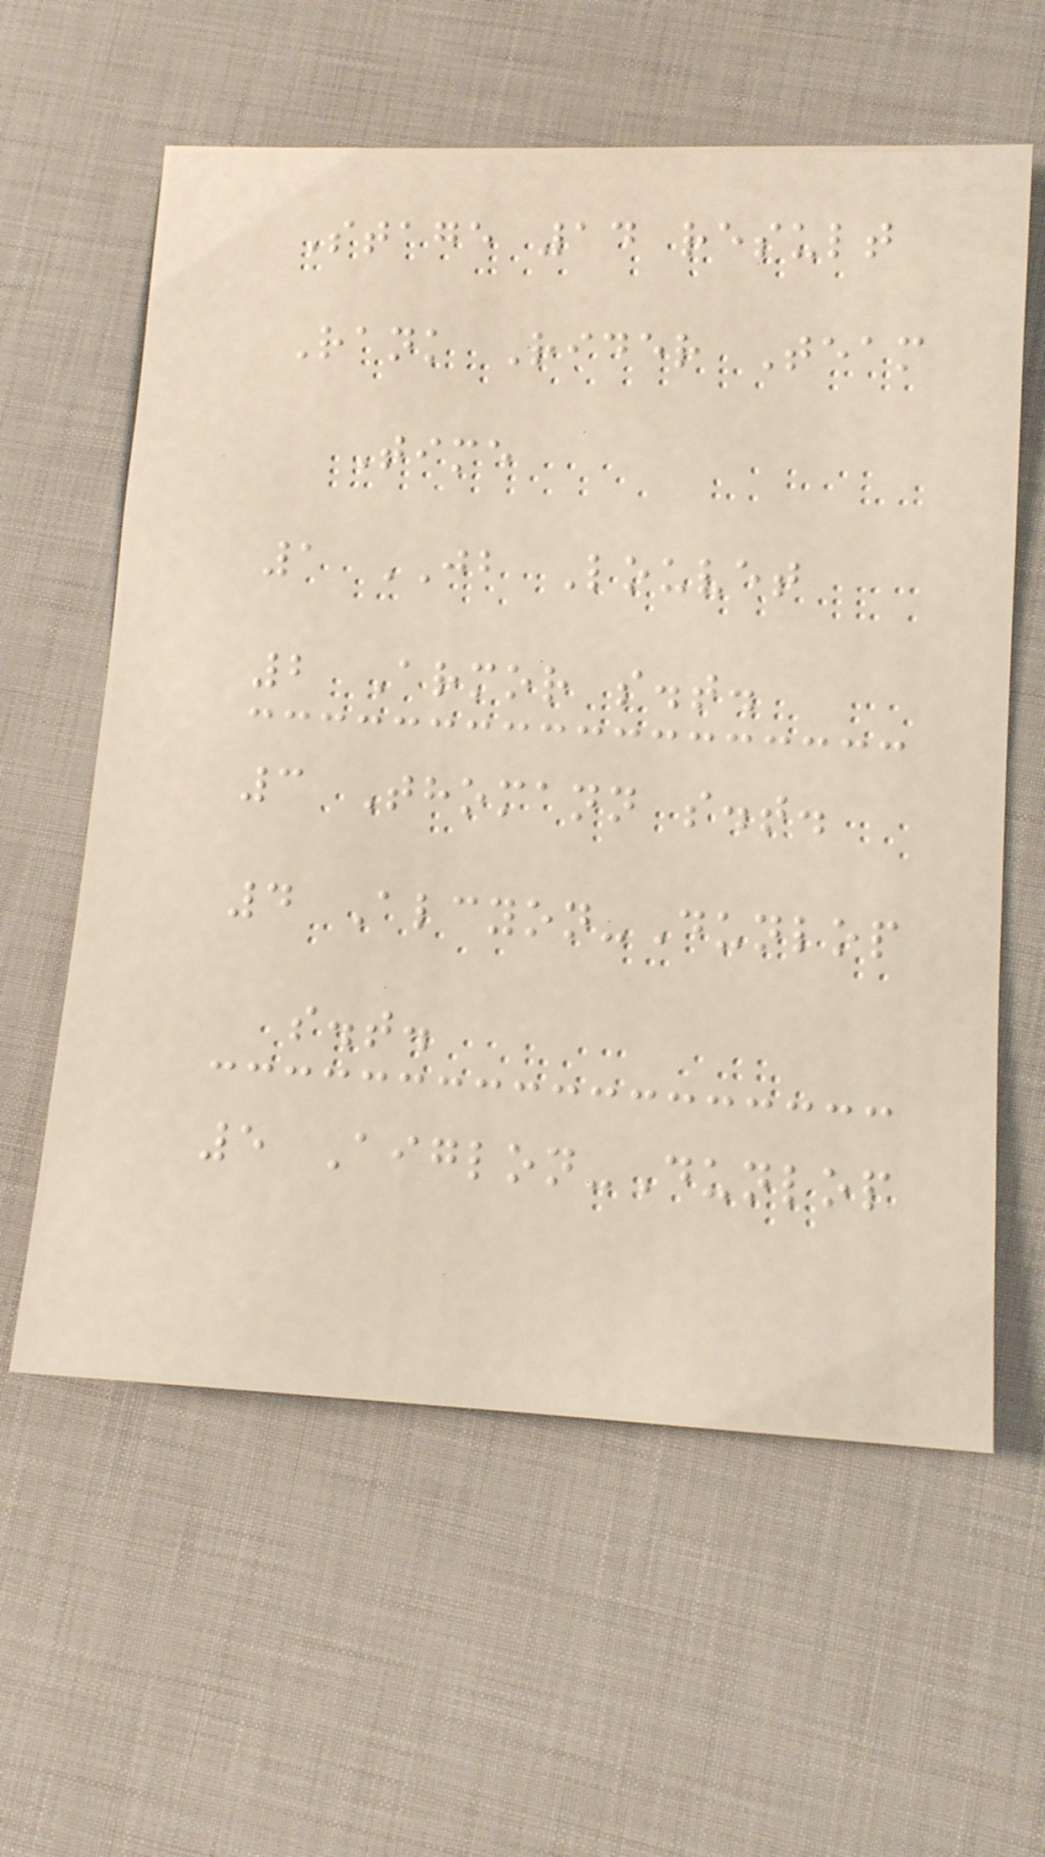Stage 14 result
Rank Rider Team
Time
1 JB Louvet
2 Armor s.t.
3 Thomann s.t.
4 Alcyon-Dunlop
s.t.
5 Aiglon-Dunlop
